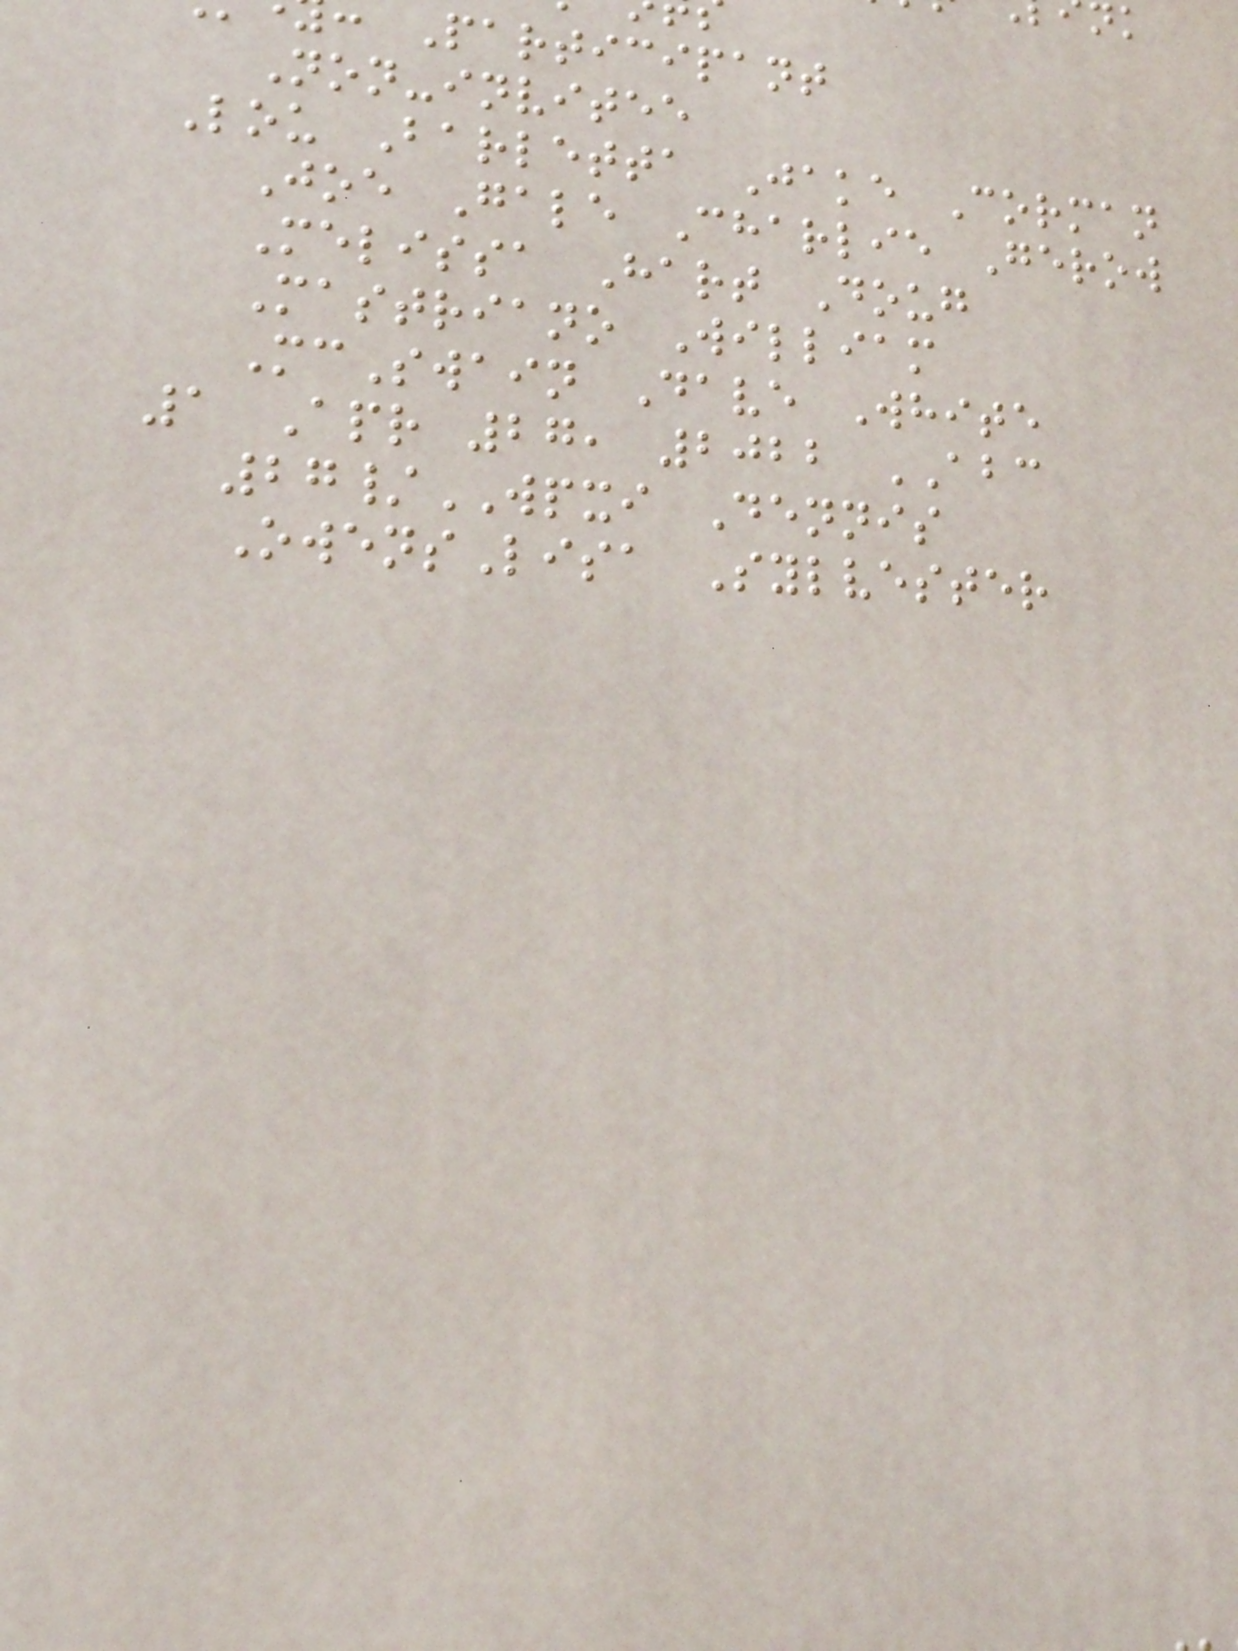Participant
Non-invitee
Lou Barletta Jake Corman
Joe Gale Charlie Gerow
Melissa Hart Doug
Mastriano William
McSwain Dave White
1 Apr 27, 2022 ABC
27/WPXI Dennis
OwensLisa Sylvester
